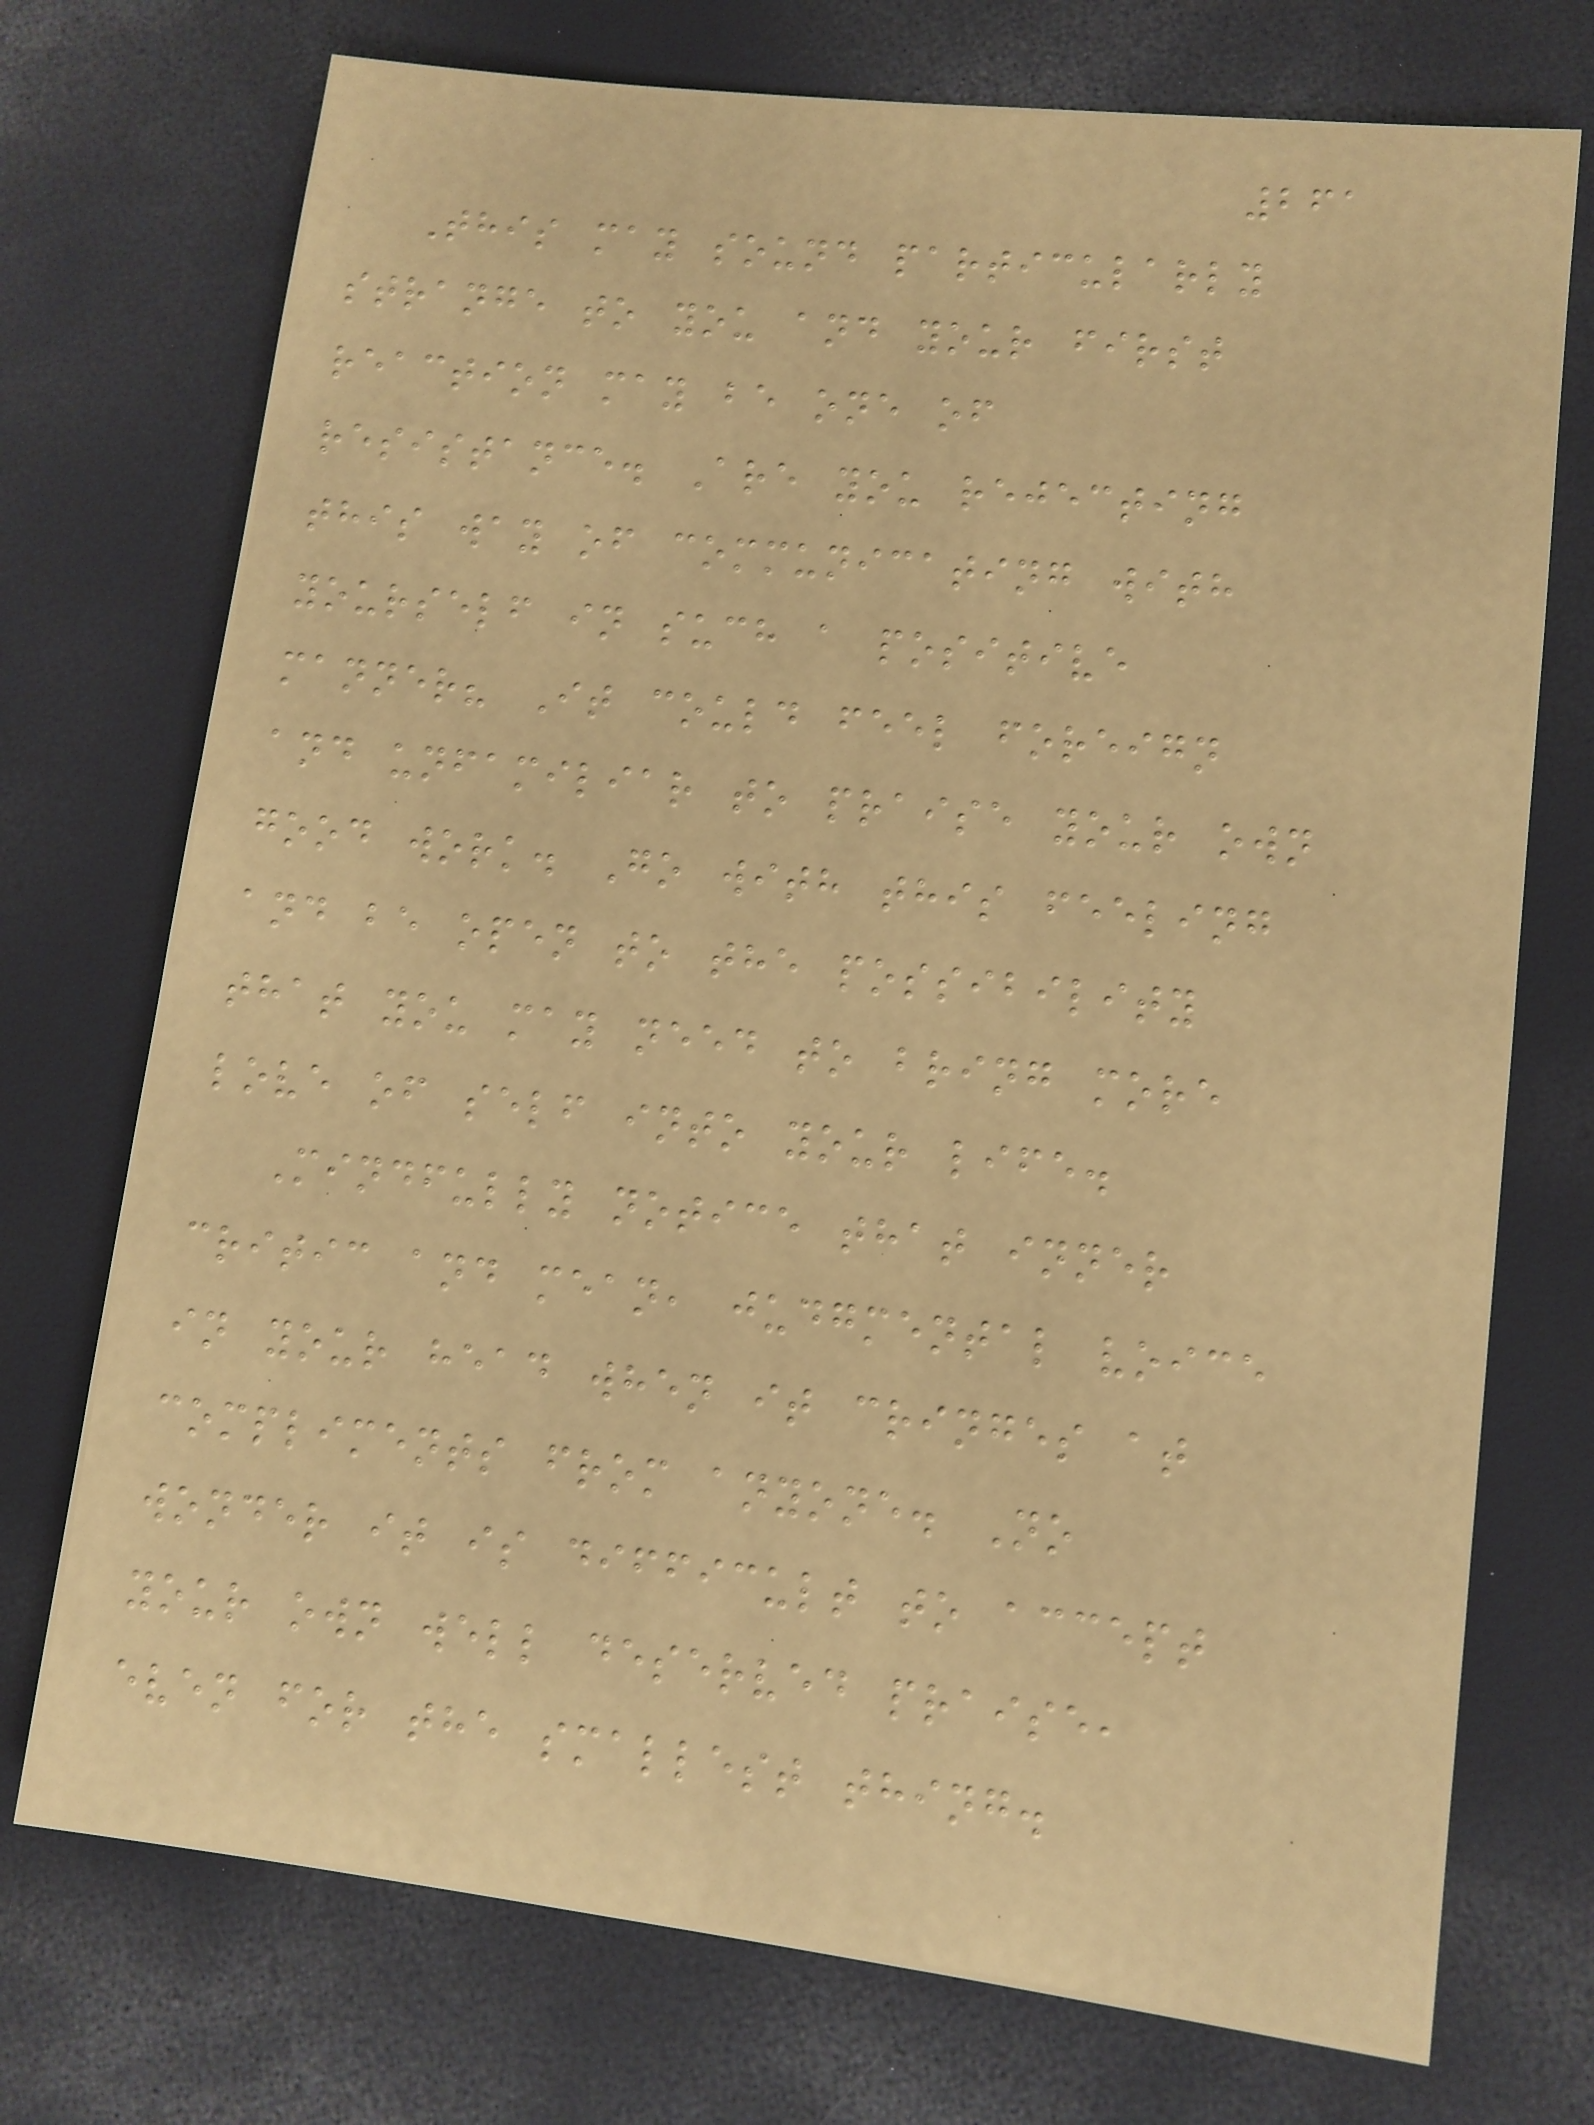261
This may sound particularly
strange to you and your first
reaction may be one of
resistance. Are you rejecting
this way of communicating with
yourself in such a positive
manner? It could feel foreign
and unfamiliar to praise your own
good work. Go with this feeling
and be open to the possibility
that you may need to bring more
love of self into your life.
Mindfully notice that inner
critic and mean, judgmental voice
in your head when it cringes at
compliments from anyone. No
wonder it is difficult to accept
your own well deserved praise,
even for the smallest thing.
